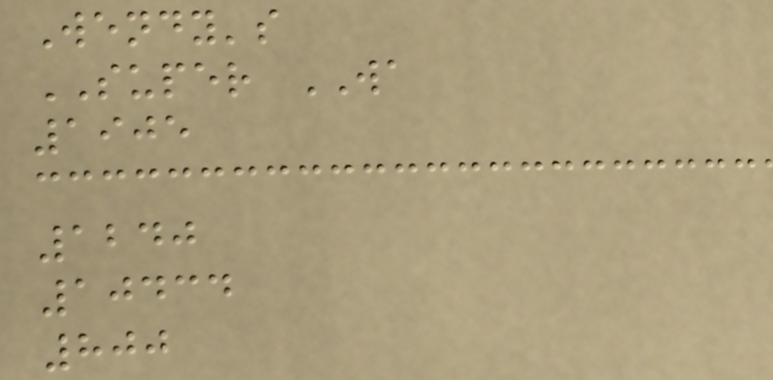Wendy's
SUPER WA
1905
1240
10434
800
